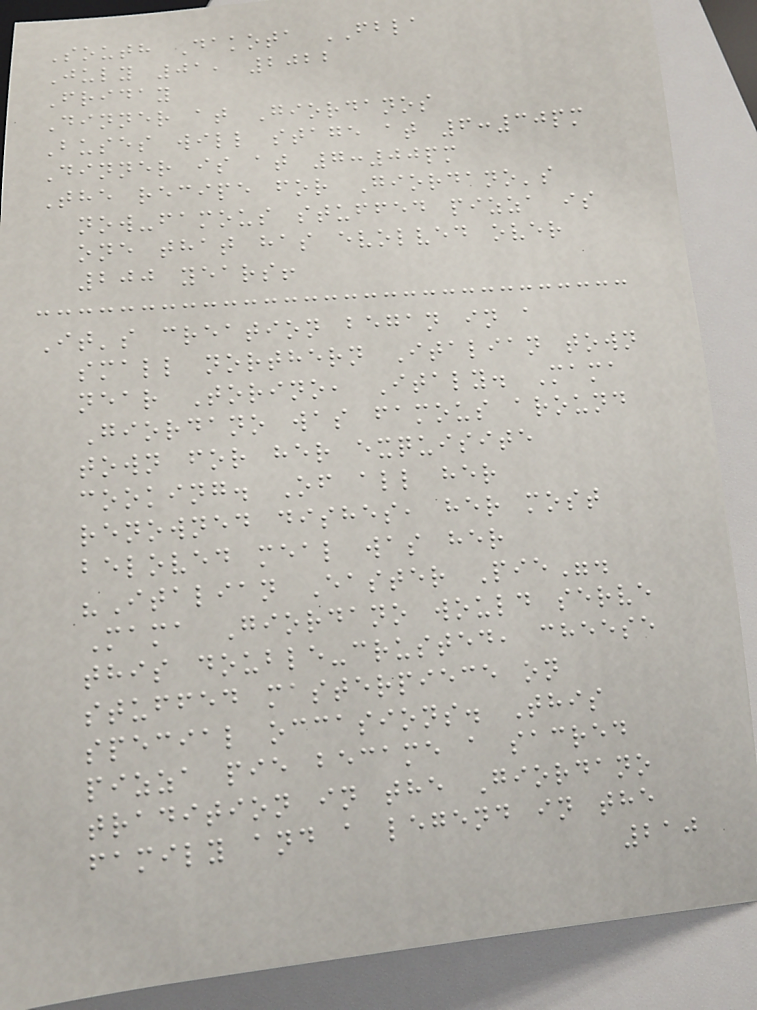South Dakota FBLA
July 01, 2022
Friday
Dinner at Giordanos
Buses will stage at 6:30pm
Dinner is at 7:00pm
The recipe for Giordano's
now-famous stuffed pizza is
one that has evolved over
200 years!
It's creation began in a
small northern Italian town
near Torino, Italy. Mama
Giordano was famous around
town for her exquisite
cooking. Of all her
renowned dishes, her most
beloved meal was her
"Italian Easter Pie".
Mama Giordano would serve
this double-crusted, cheese
stuffed masterpiece on
special occasions. This
pizza pie became a sacred
tradition in the Giordano
family and a legend in the
210
